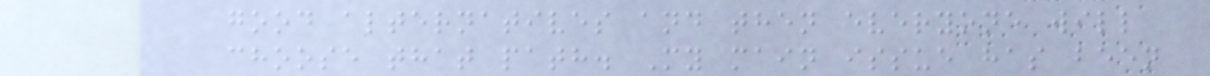good alternatives and then everyone will
choose that path. My main issue has been
